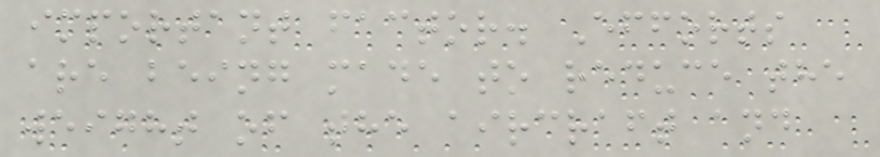important factor. Efforts
are being made to reduce the
weight of the aircraft and
